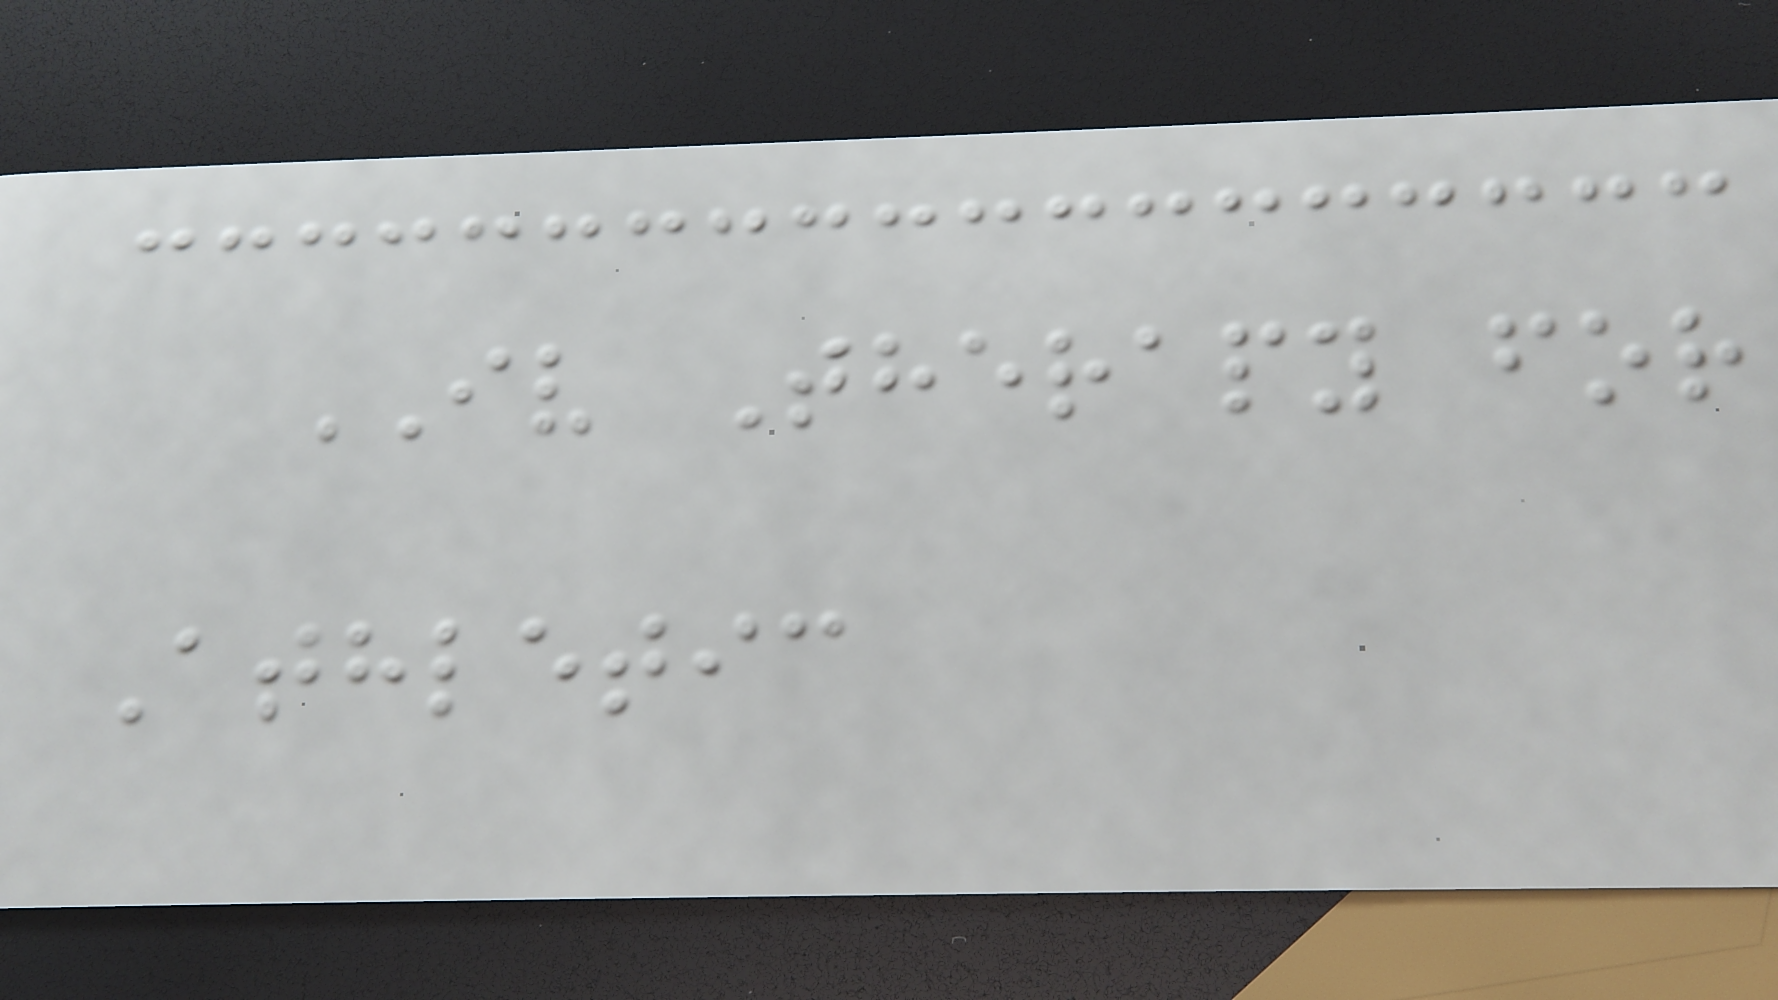IV Therapy for
Athletic
